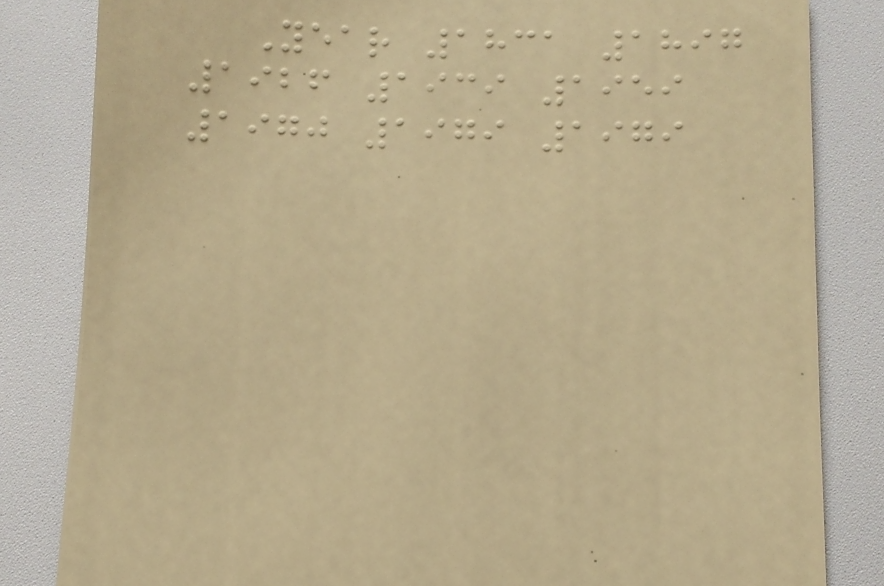Year 1831 1897
1926 1939 1959
1970 1979 1979
